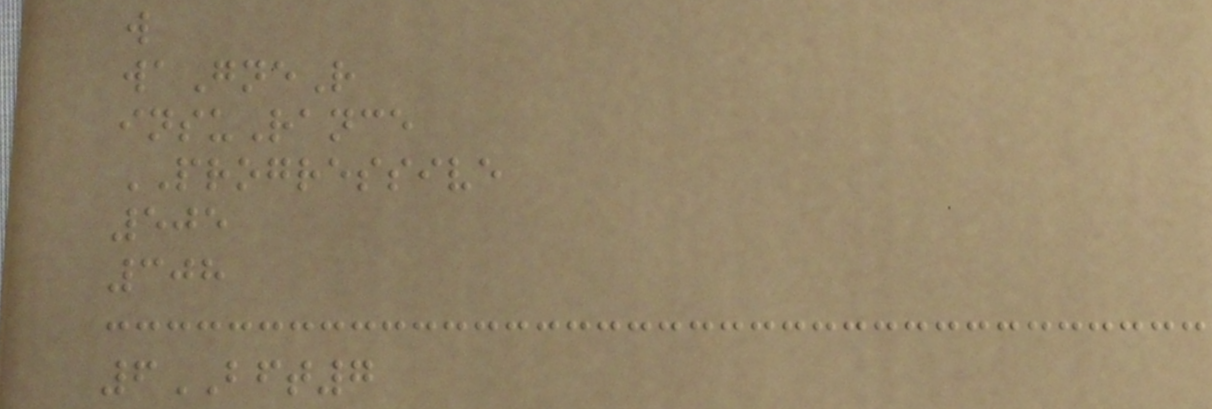w
waGneR
insuRance
PROGRESSIVE
505
308
6BFT7
